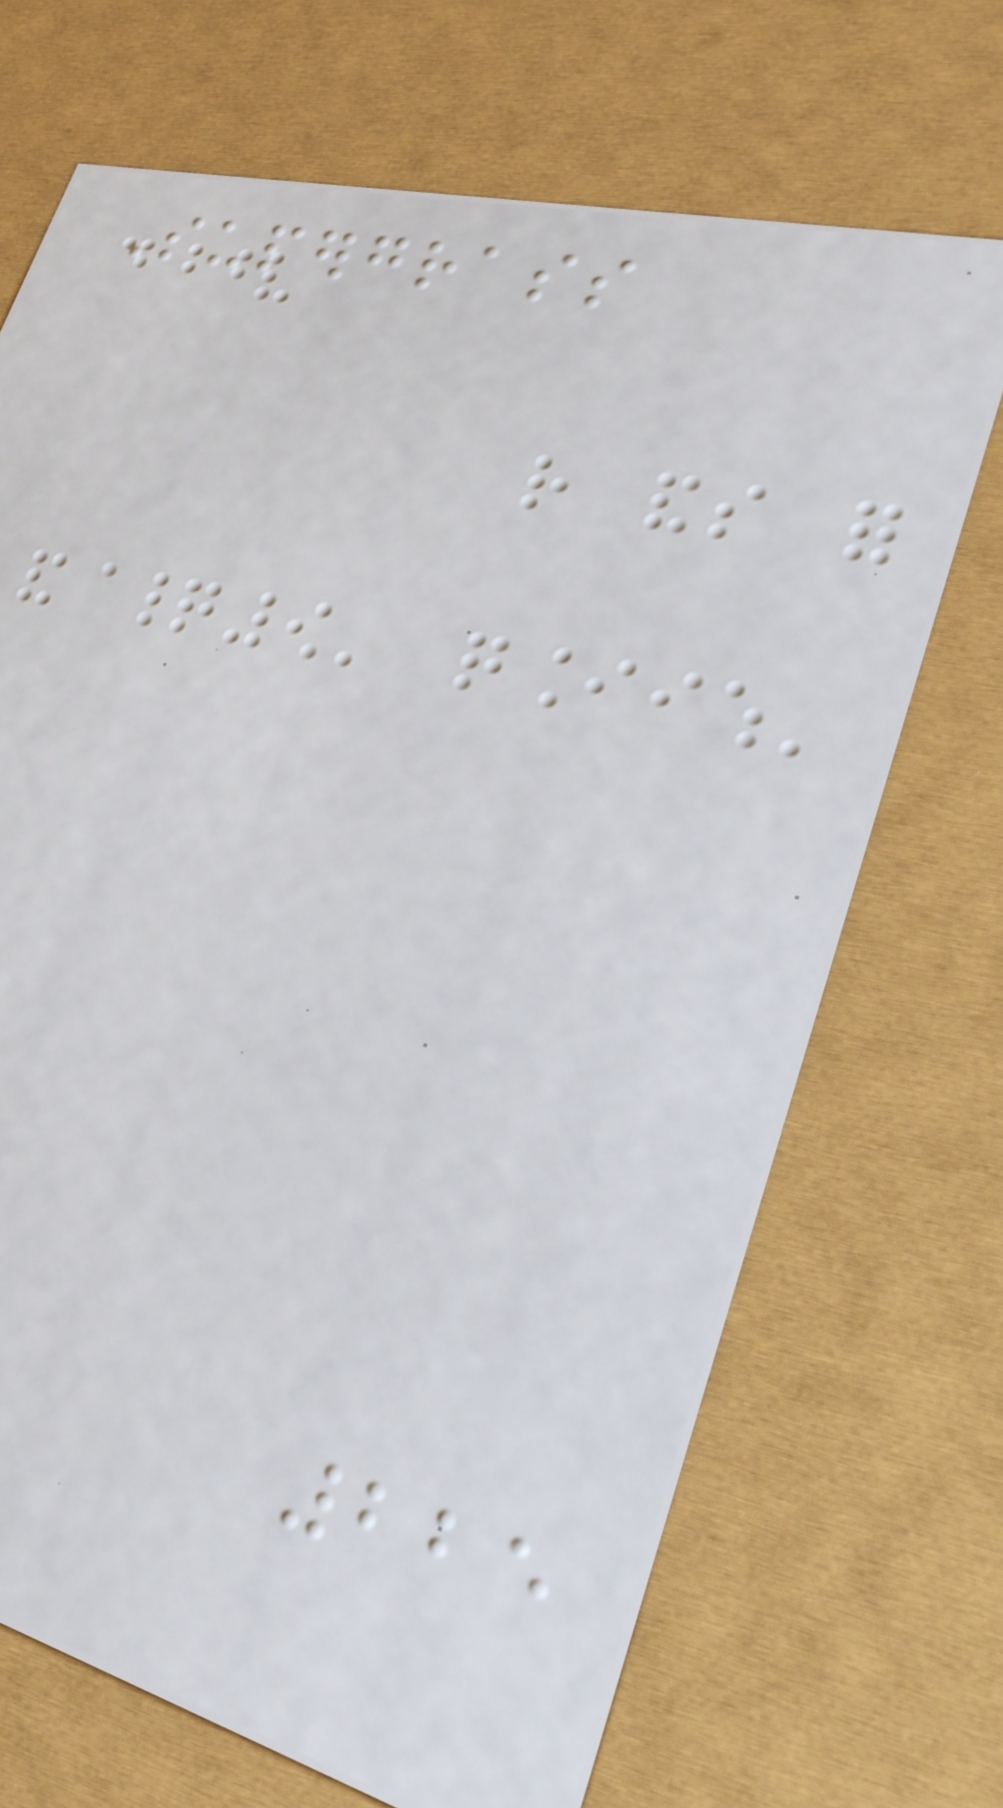Supergrass
225
